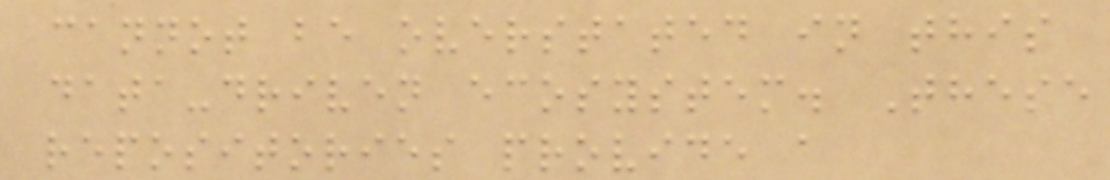cannot be overstated in this
data-driven ecosystem. These
repositories provide a
